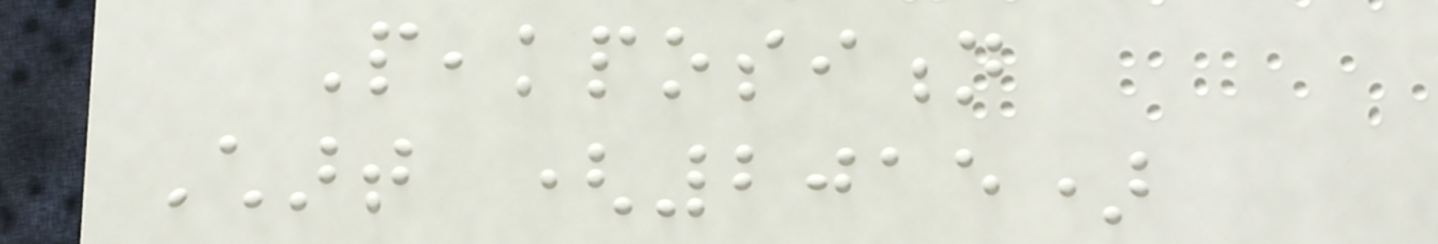Peakposition
Chart (2015)
